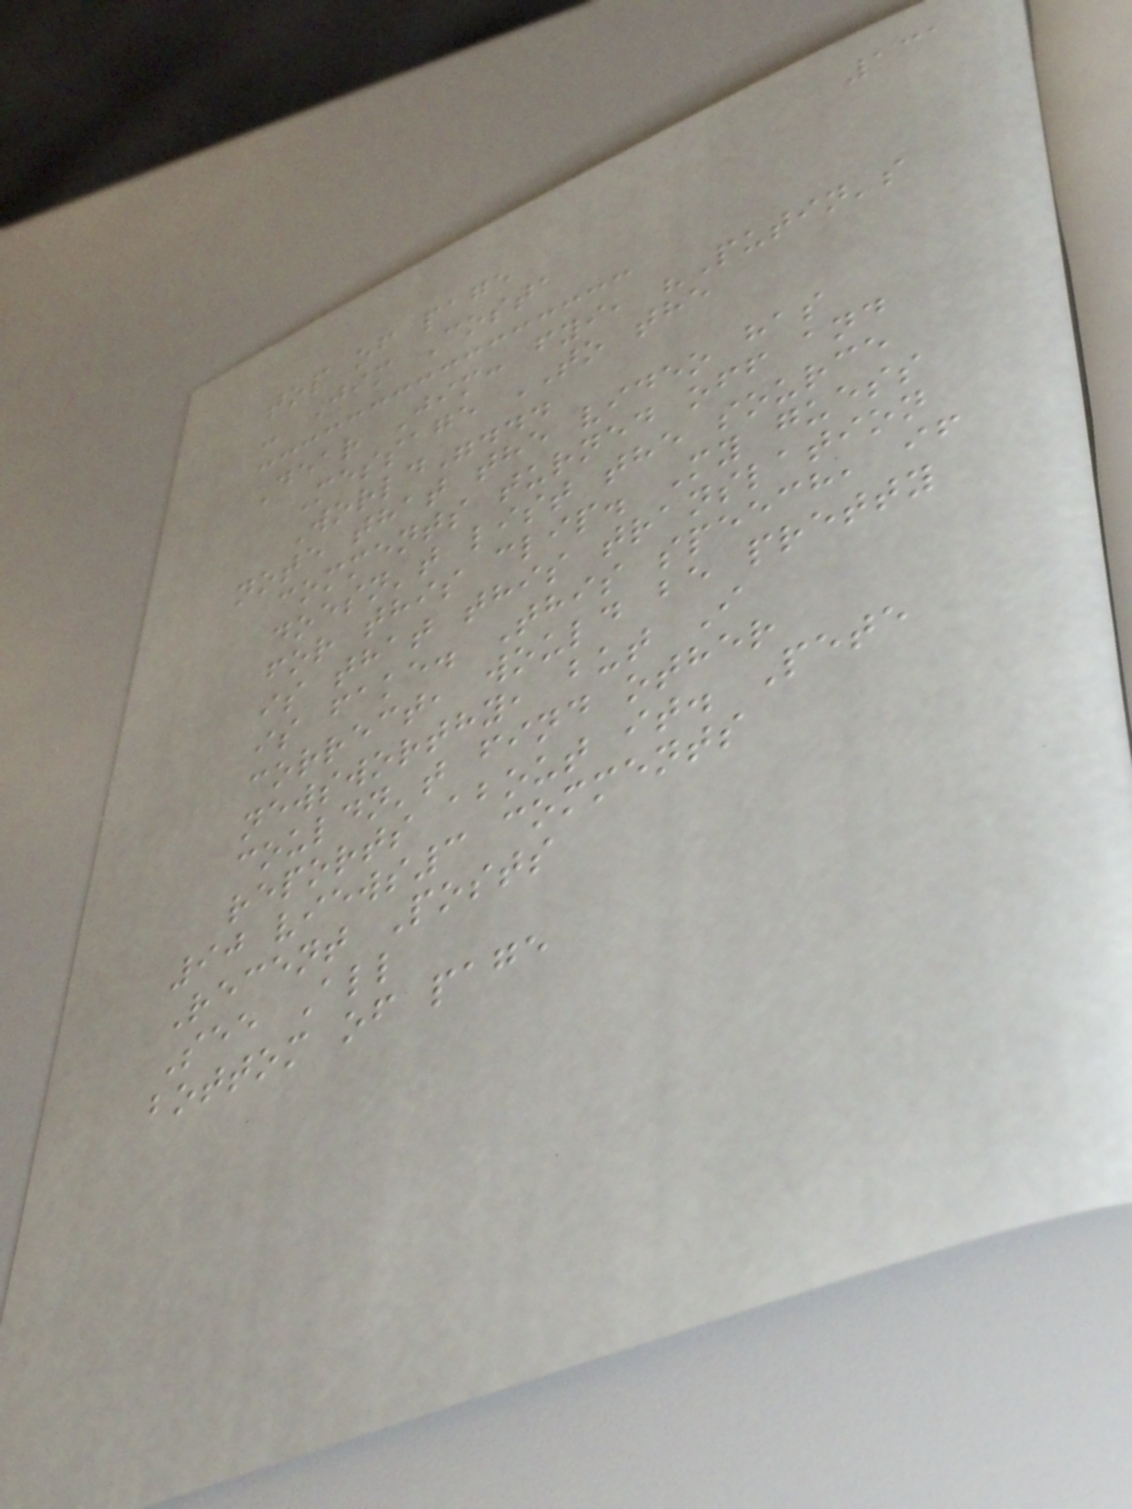131
top of page
- Jim Costa
Dear Jim: fyi, "Putin's
Message TO the
World"...
note that the video has
comments turned off and
doesn't list the source
for this clip. My guess
is that this translation
is fake. This speech, if
correct, would be pretty
newsworthy, but I
couldn't find other
reports about it. Pete
90 views3 comments
Recent Posts
See All
bottom of page
